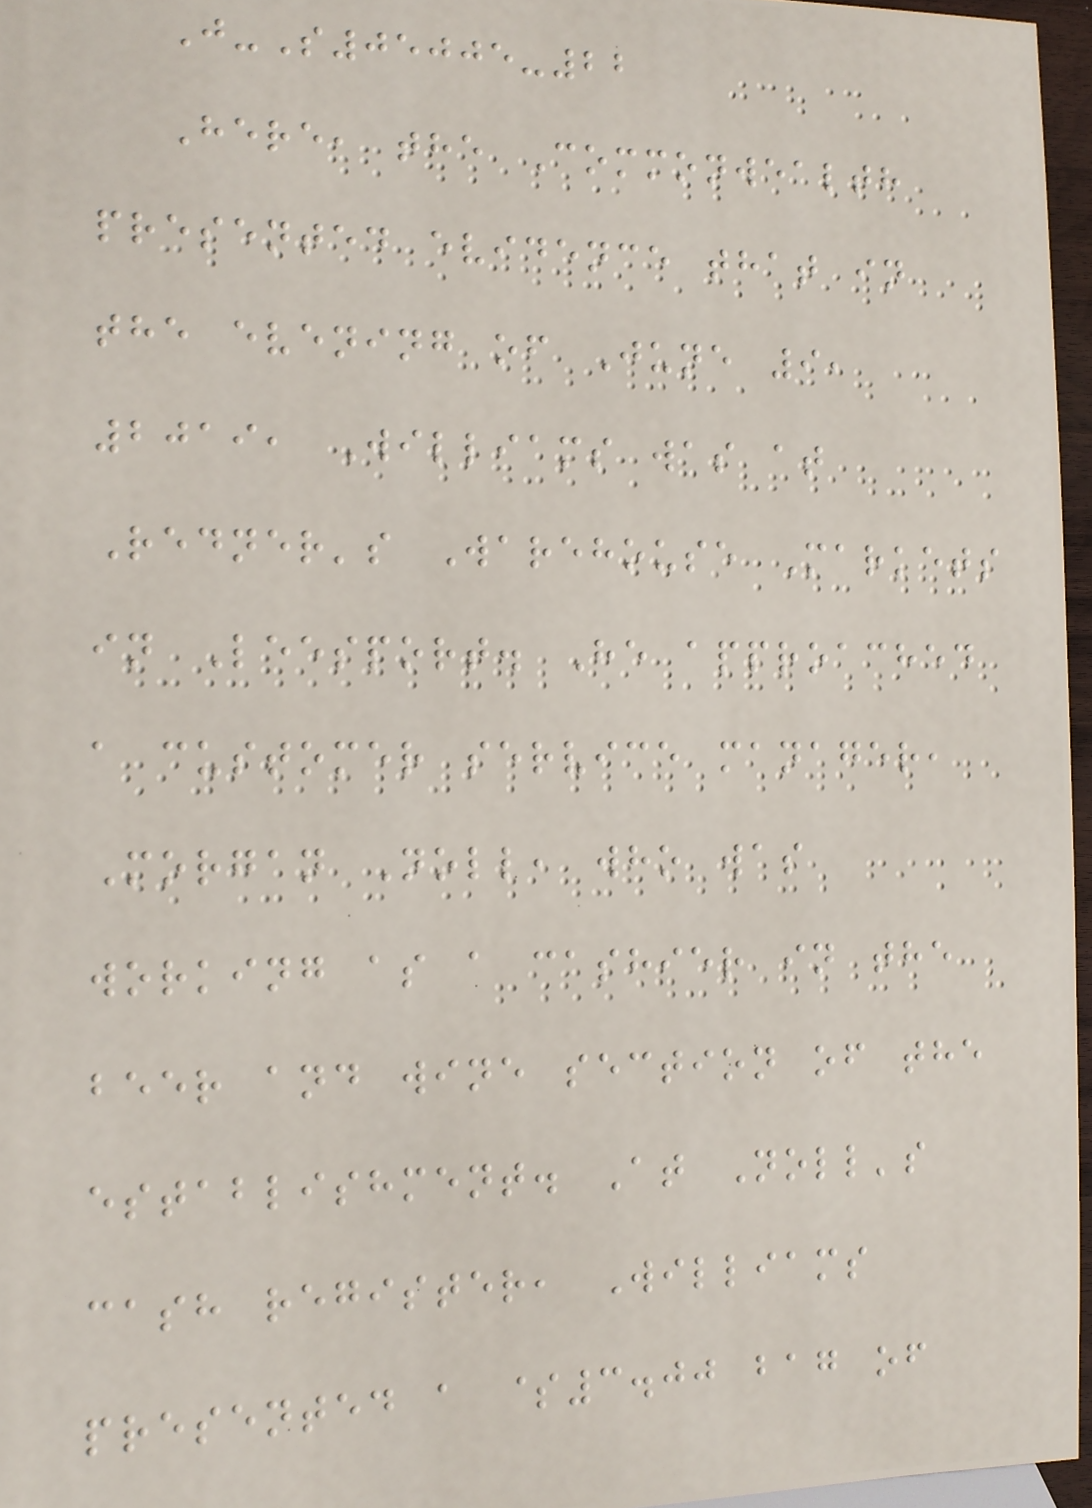J-S05005-22
Here, the Commonwealth
presented evidence that in
the evening of June 9,
2019, Williams was at
Redner's Warehouse Markets
in Leesport. He approached
a customer service manager,
Morgan Noll, who was
working as a cashier in the
beer and wine section of the
establishment. At Noll's
cash register, Williams
presented a $3.00 bag of
